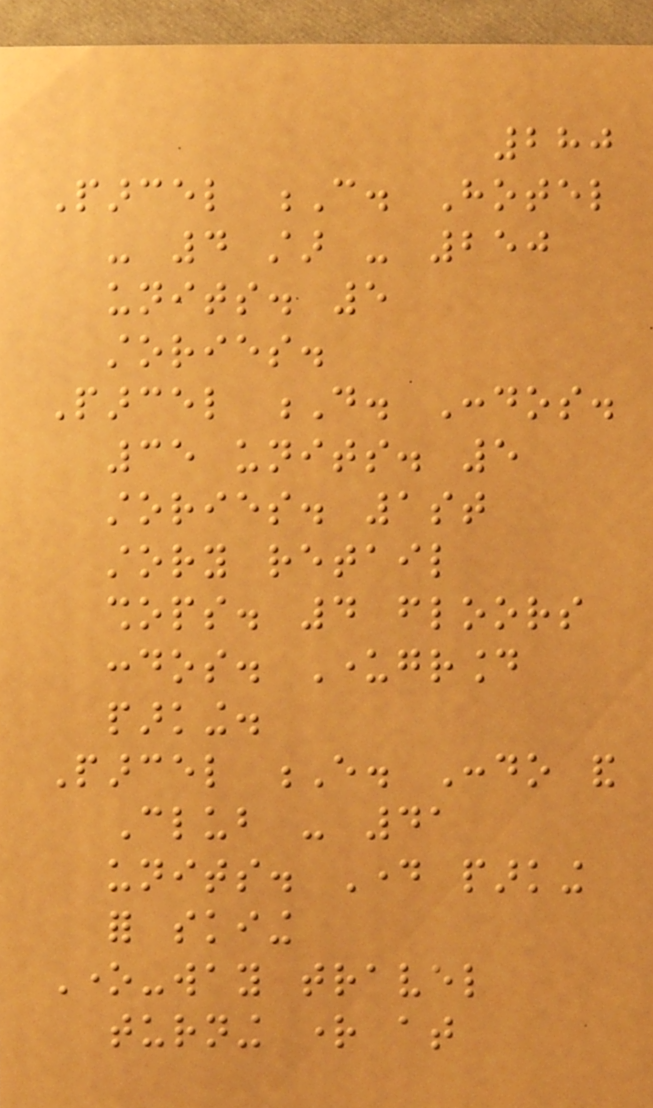280
Parcel C. Hotel
- 4 star - 250
units. 5
stories.
Parcel D. Condos.
35 units. 5
stories. 1st
story retail
shops. 4 floors
condos. Underground
parking.
Parcel E. Condo and
Club - 41
units. Day parking
for skiing
One-way travel
turning right at
